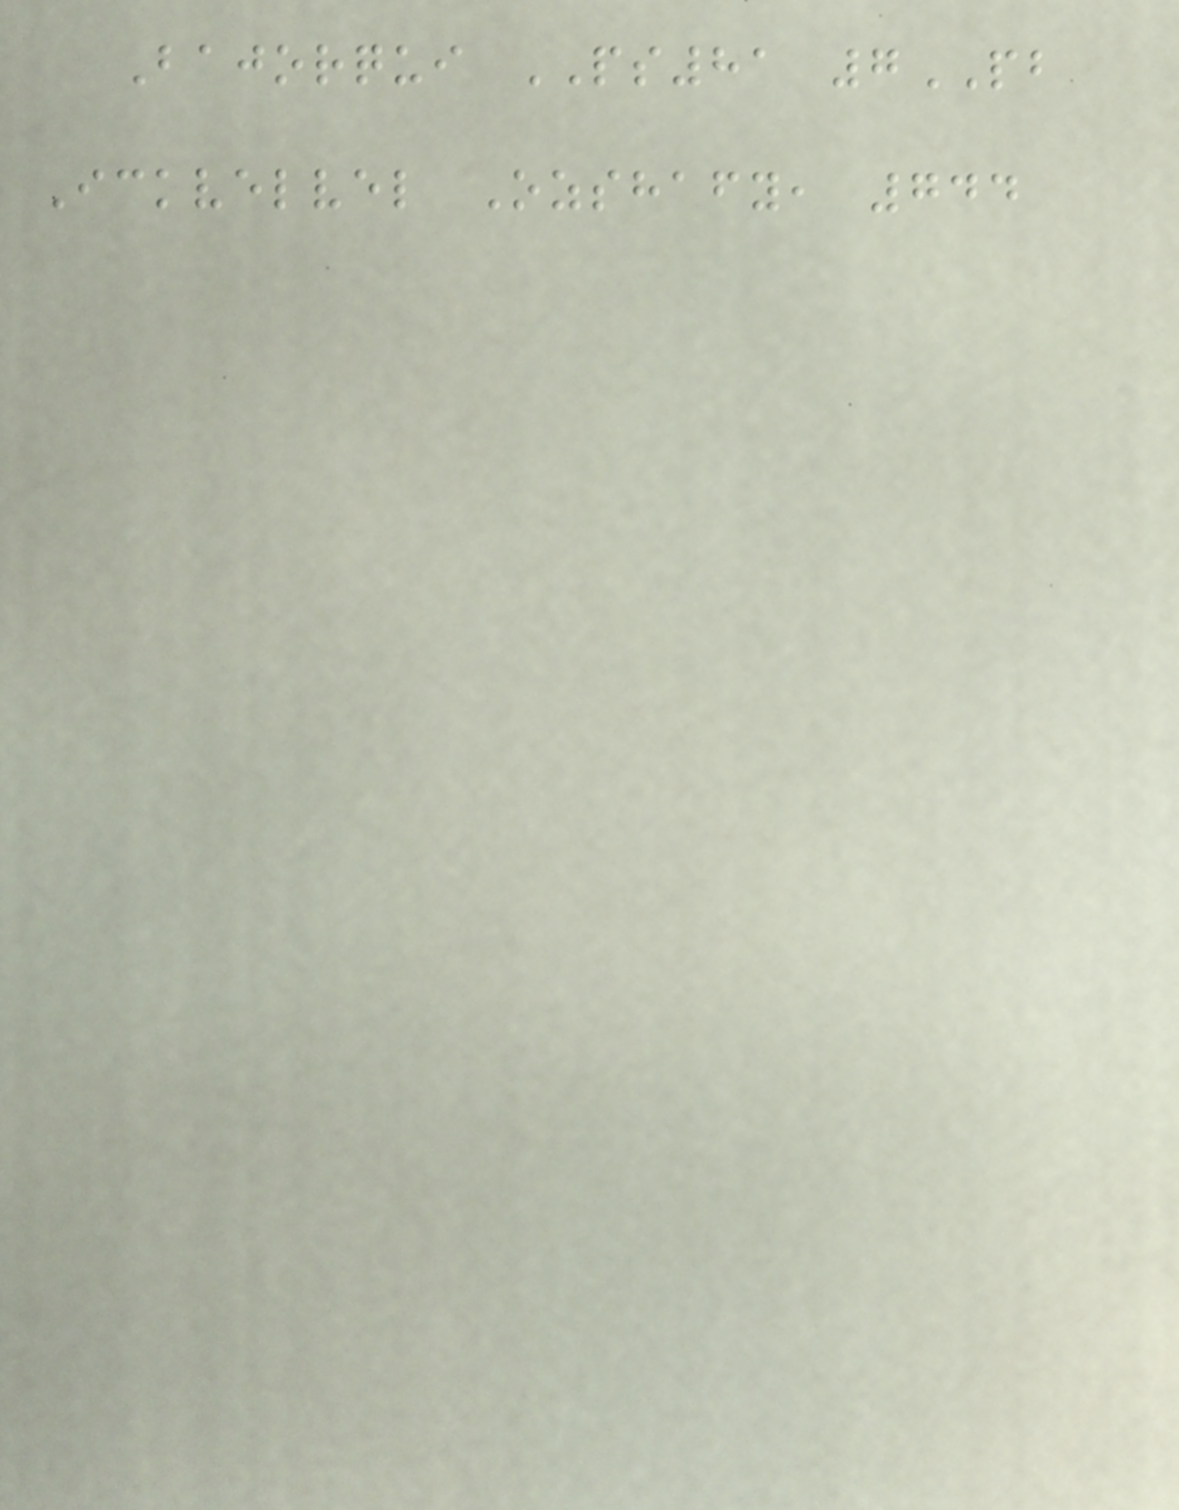Bajorqui PS81 7PB
Ickvelvel Ozshafy, 744
